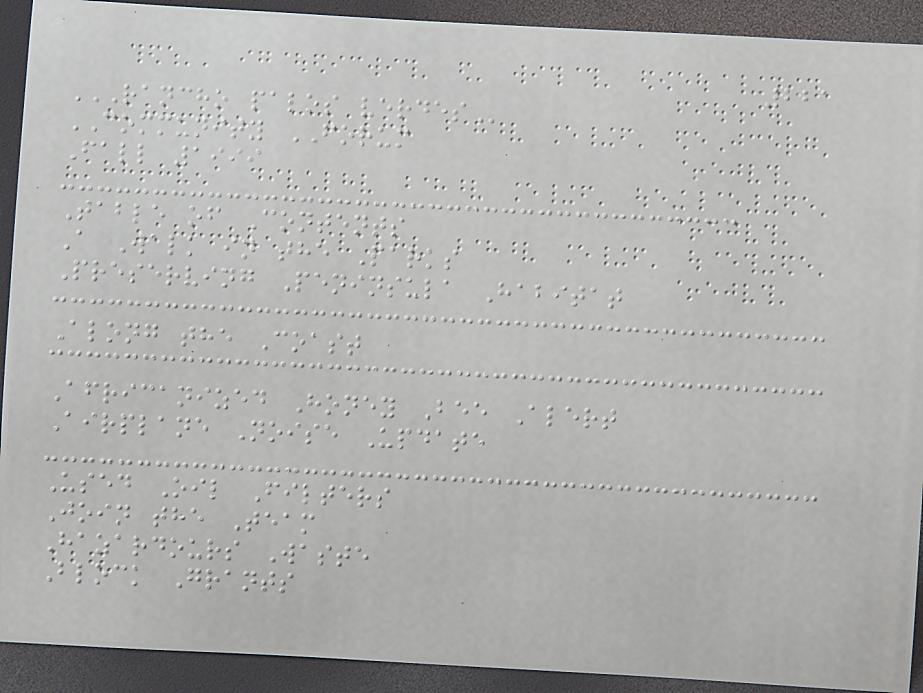221
RANCHO PALOS VERDES
COMMUNITY FORUM
Fall 1999
Table of Contents
A Walk in the Parks
Preserving Peninsula Habitat
Along the Coast
Africanized Honey Bee Alert
Airplane Noise Update
Used Oil Filters
Join the Team
Hazardours Waste
Block Grants
